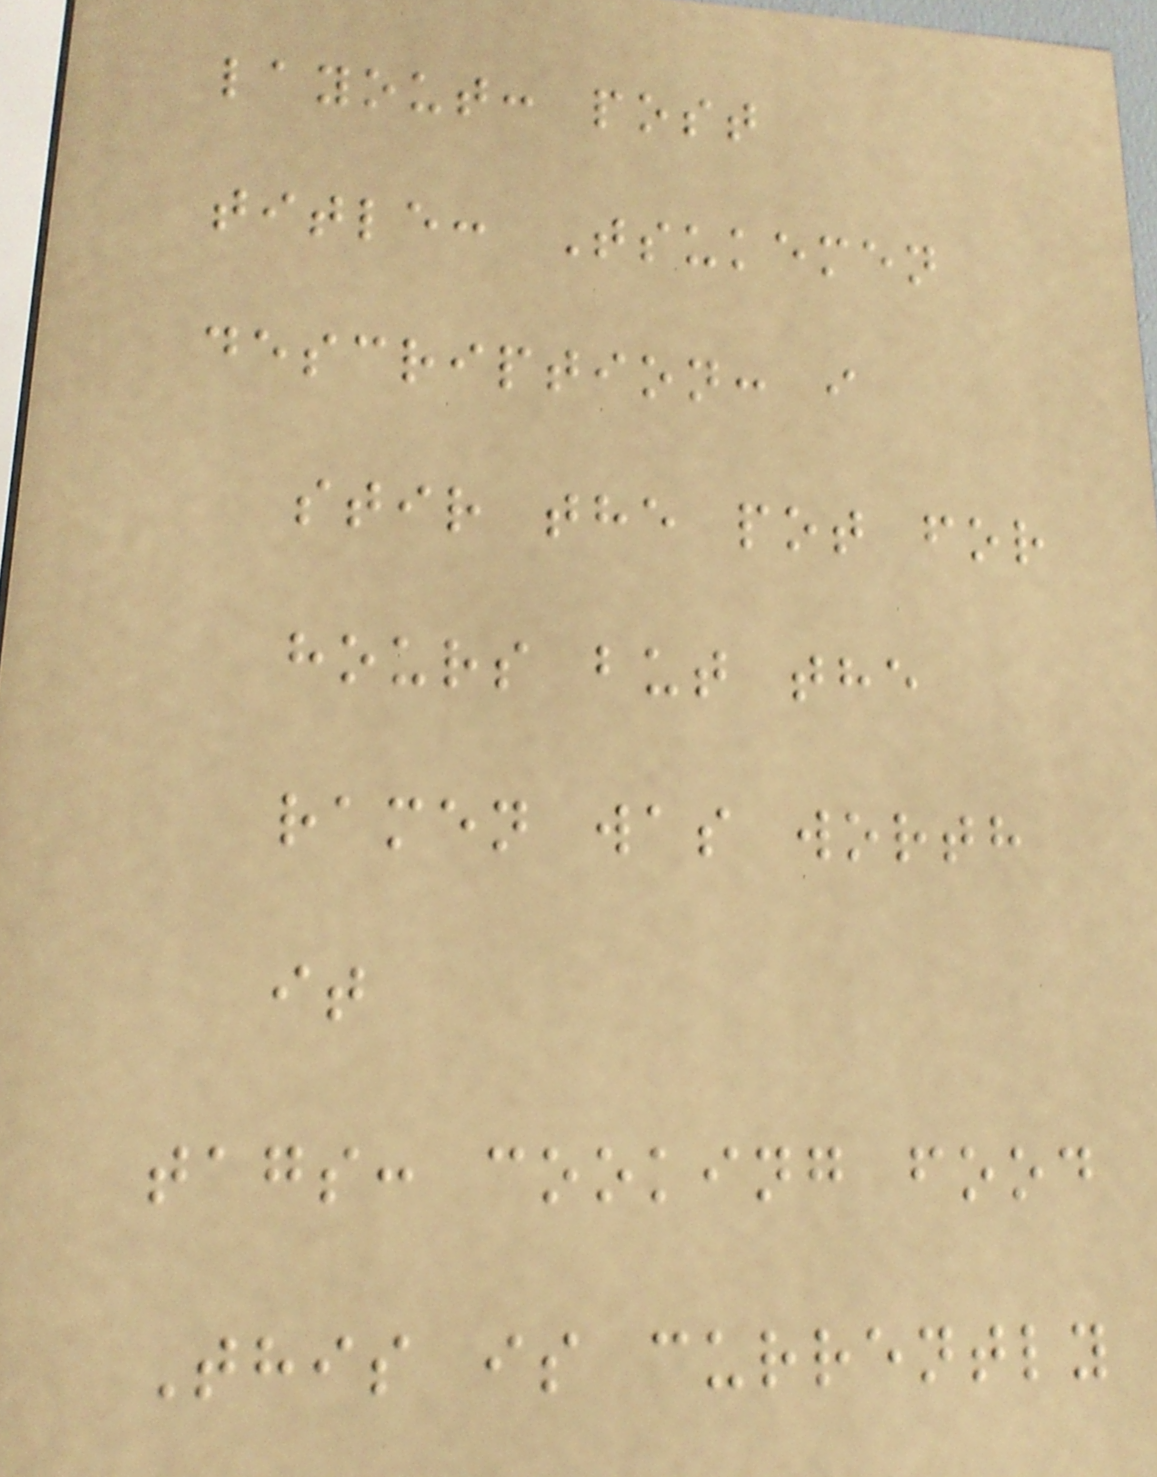layout: post
title: Tsukemen
description: i
stir the pot for
hours but the
ramen was worth
it
tags: cooking food
This is currently
